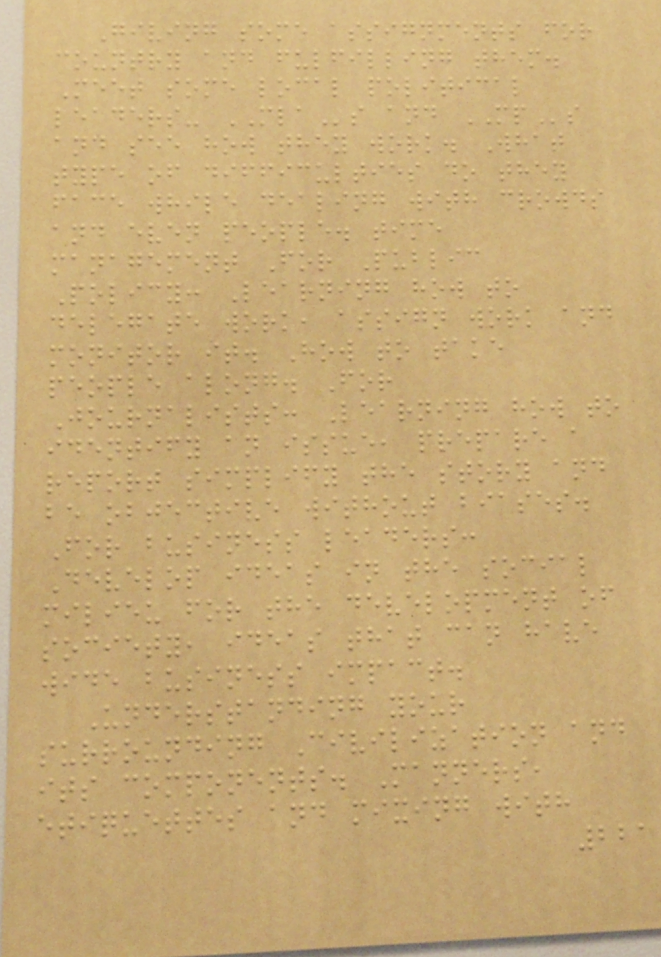Giving some assignments for
country and fulfilling them.
Meet some local political
leaders- MLAs and MPs
and see how they work. What
type of difficulties do they
face while dealing with crowds
and even people. time
management For Public
Policy: Learning how to
delegate work, assign work and
monitor it. How to take
people along. For
Journalists: Learning how to
identify an issue, prepare a
report simplify the story and
be objective without biases.
For business leaders:
Develop ideas in the social
milieu for the development of
society, ideas that can have
wide business impact.
Understanding your
surrounding Civilization and
its components. Manners,
etiquettes and mixing with
221
